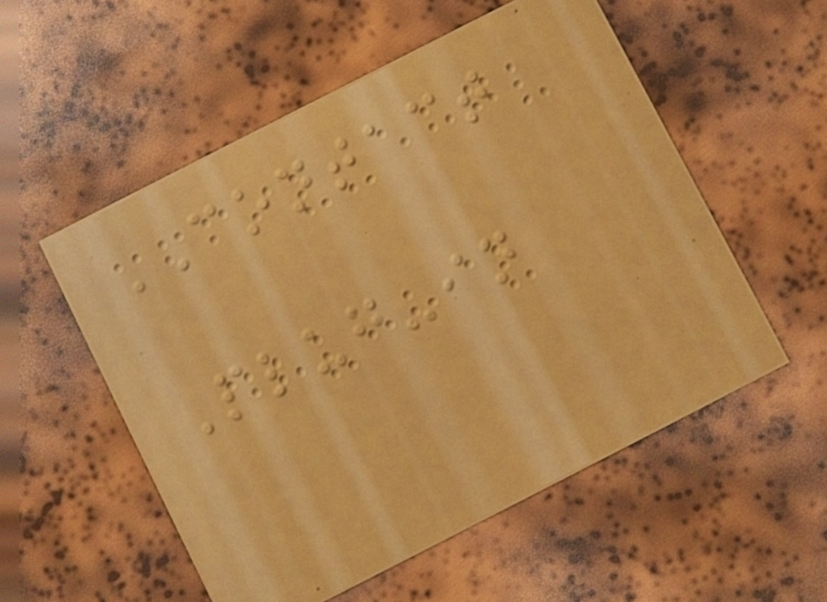CONTACT
Plug-in
